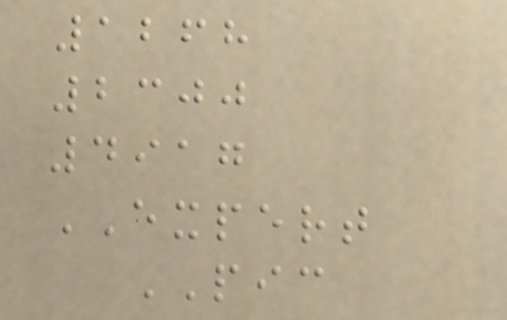1268
2300
4917
EXPERT
PIC
